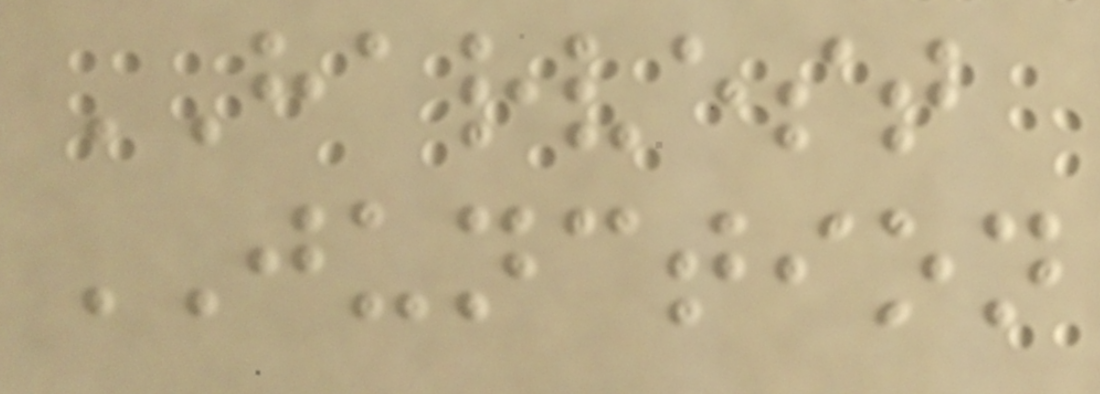HARVEST
JUNCTION
